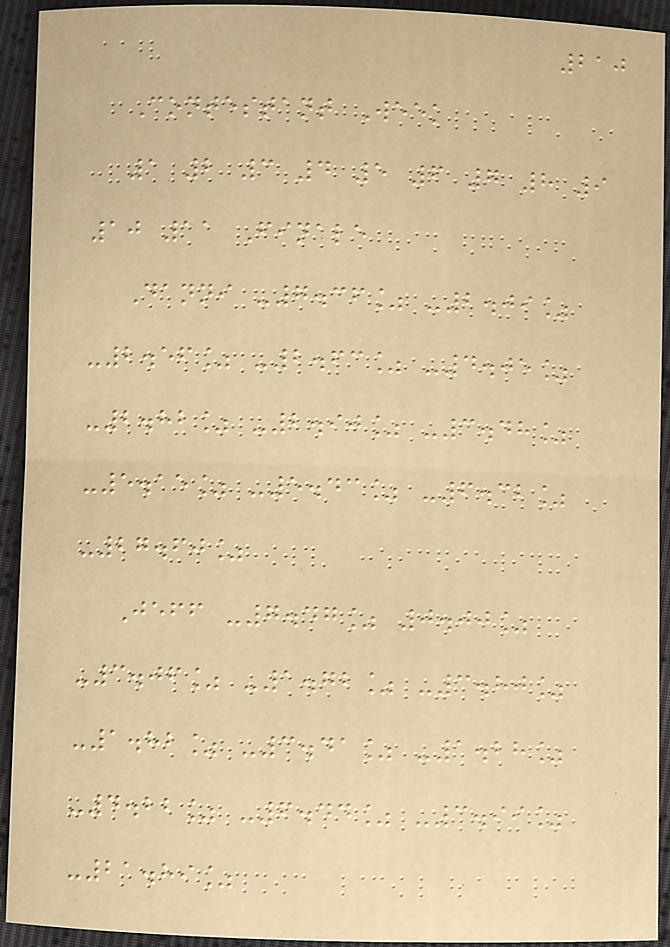210
Contestant Week
1 2 3 4 5 6 7 8 9
10 11 Finale
Danni -7.36% -2.09%
-2.56% -2.63% -4.05%
-2.82% -2.90% -3.48%
-5.15% -5.43% -6.32%
-27.60%
Jeff -7.47% 0.00%
-3.06% -1.72% -3.80%
-1.82% -3.41% -1.28%
-4.22% -6.44% -3.99%
-21.89%
